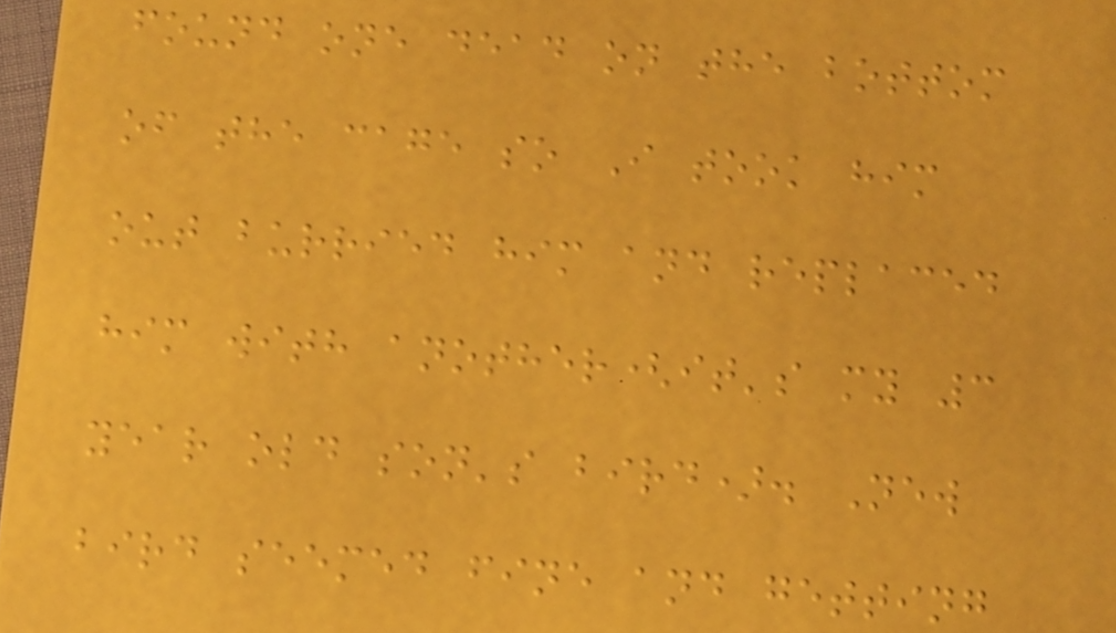found one dead on the bottom
of the cage so I took him
out burried him and replaced
him with another(it's my 3
year old son's bird). New
bird seemed fine and getting
